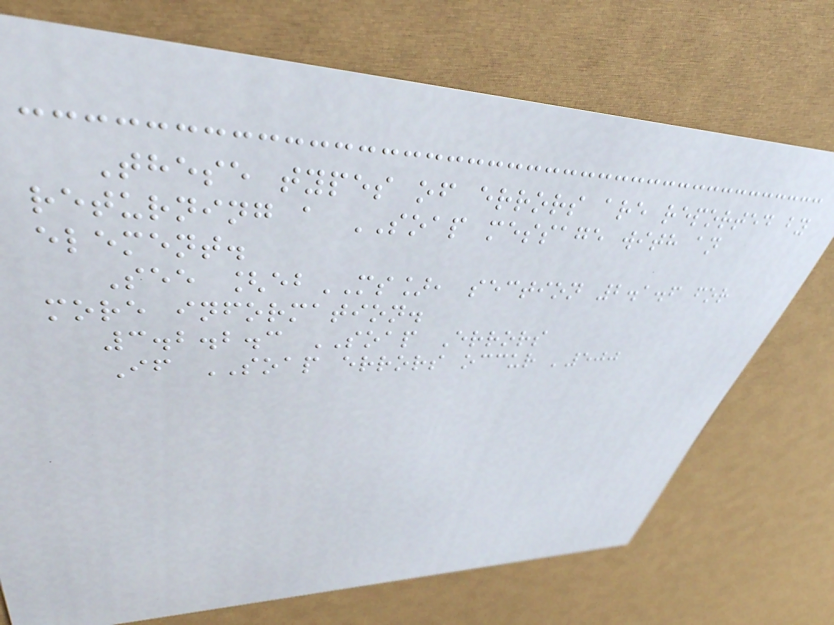These types of errors are reported by
returning a SOAP message with an
element.
See [ebMS], section 2.1.6 for
more information.
3.2.2.3 SOAP Errors
If SOAP errors occur '500
